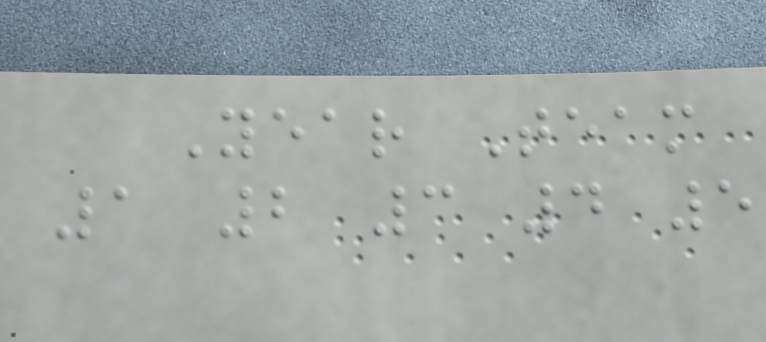Year Team
1 2 3 4 5
